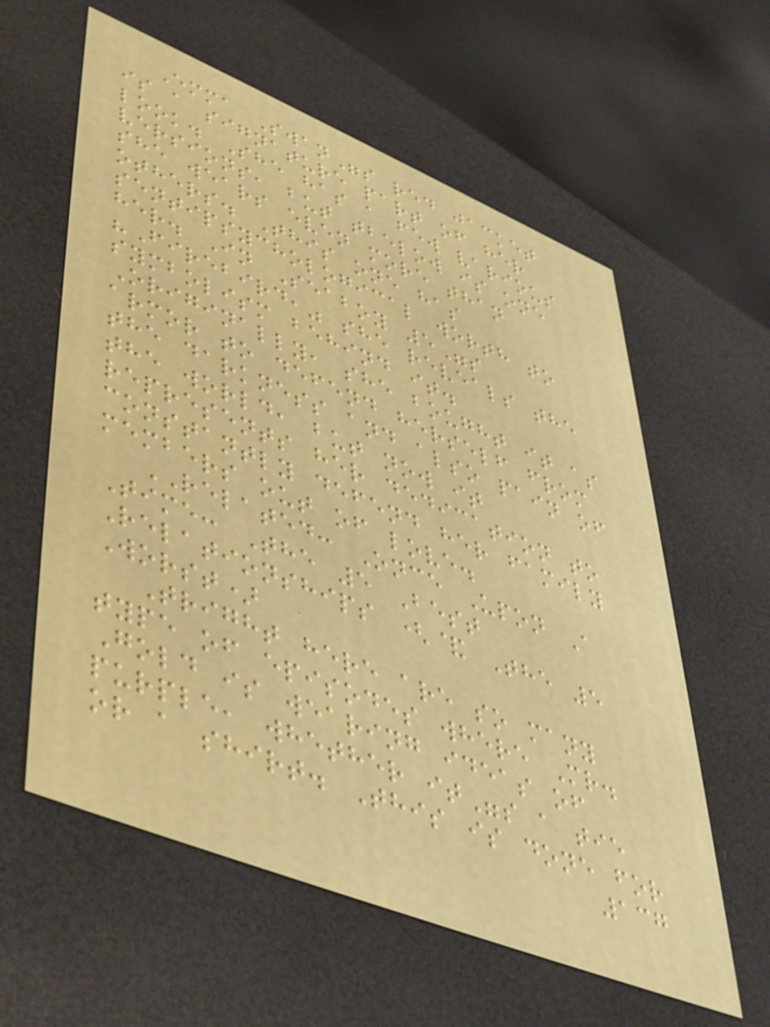Emma Swan"s red jacket
is a signature part of her
look. She has a few various
versions, but tbelow is one
she wears even more than
others. This one has
sentipsychological worth to
her. In Seaboy 5"s
"Firebird," she reveals the
symbolism behind it.
Originally, she bought it as
armor to defend herself from
the darkness and also pain of
the world, but now it
represents her dedication to
constantly defend her family
members out of love.
RELATED: Once Upon A
Time: The 5 Best
Relationships (& The 5
Worst)
Tright here are so many
type of episodes where Mr.
Gold is wearing ideas of
purple, whether it"s a tie
or a shirt. This is done for
137
